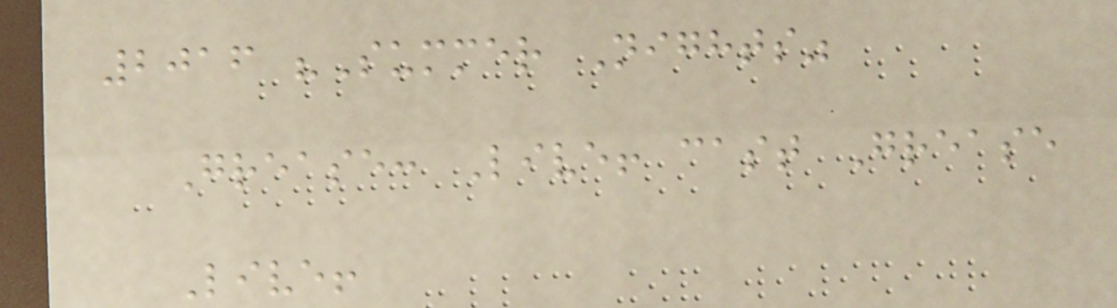2016 "Summer Nights"
Grease: Live! cast Grease
Live!
